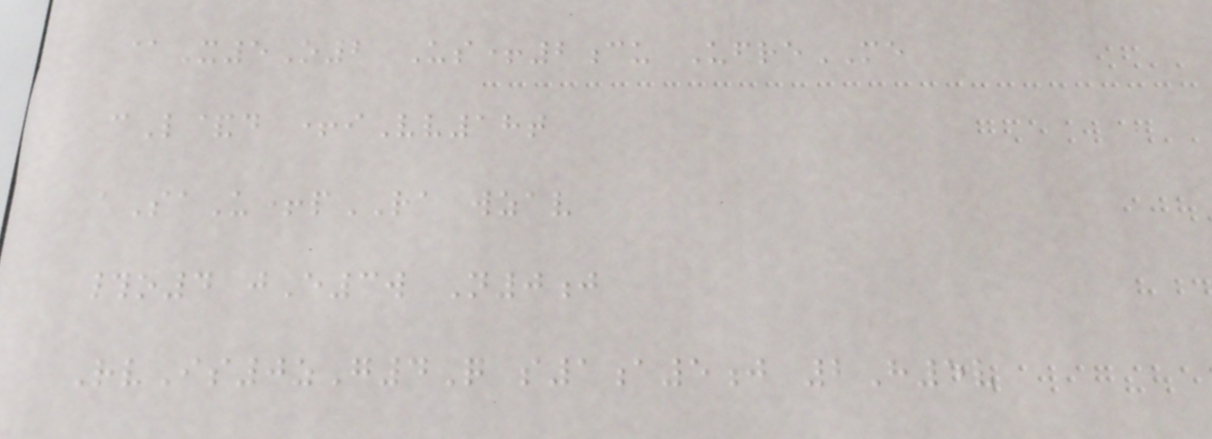@X5O2 Us+2cu UfreME
cL&d +iVv18t
aSaU+pRA wzav
#o4 jE3w N0j
RvIs0zG4Q s1a5j 2H5v
